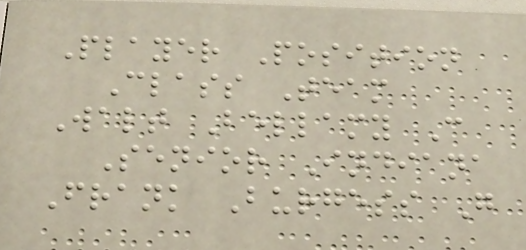Player Position
Class Team
Walt Bellamy C
Senior Indiana
Frank Burgess G
